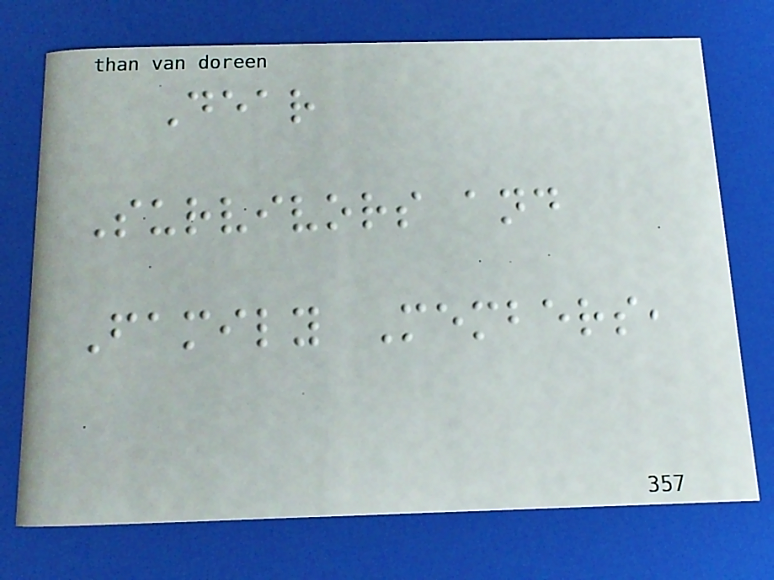Dear
Survivors and
Family Members,
